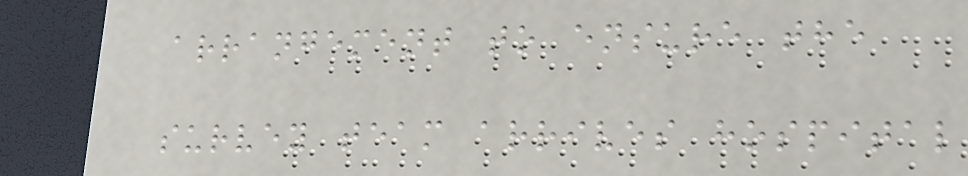arrangement to ensure the
survey team arrives hospital
